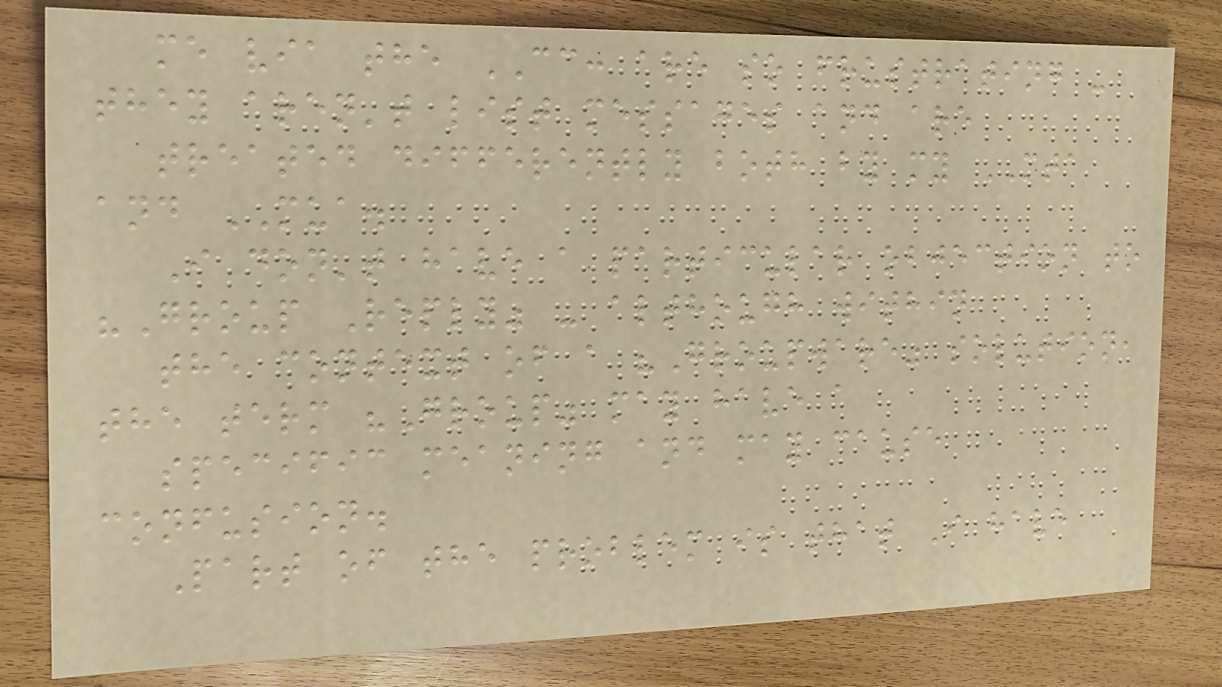me via the CC: are so frustrating -
they aren't list messages and are
treated differently both by my MTA
and MUA.
I don't have a particular objection to
"Group Reply" - although within
the context of a "Groupware" solution,
the term "Group" may have a
specific meaning and may cause
confusion.
Part of the problem is that I have
